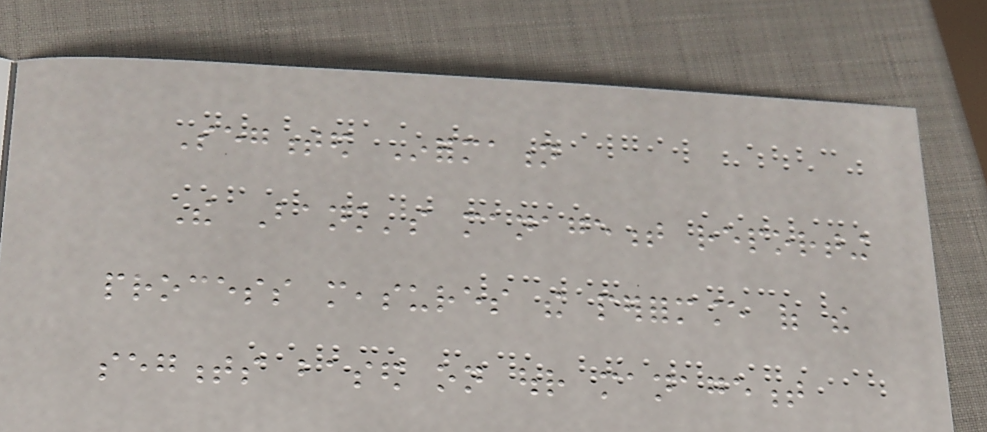Segmented Information
The Bank's management reporting
process measures the performance of the
segments based on our management
